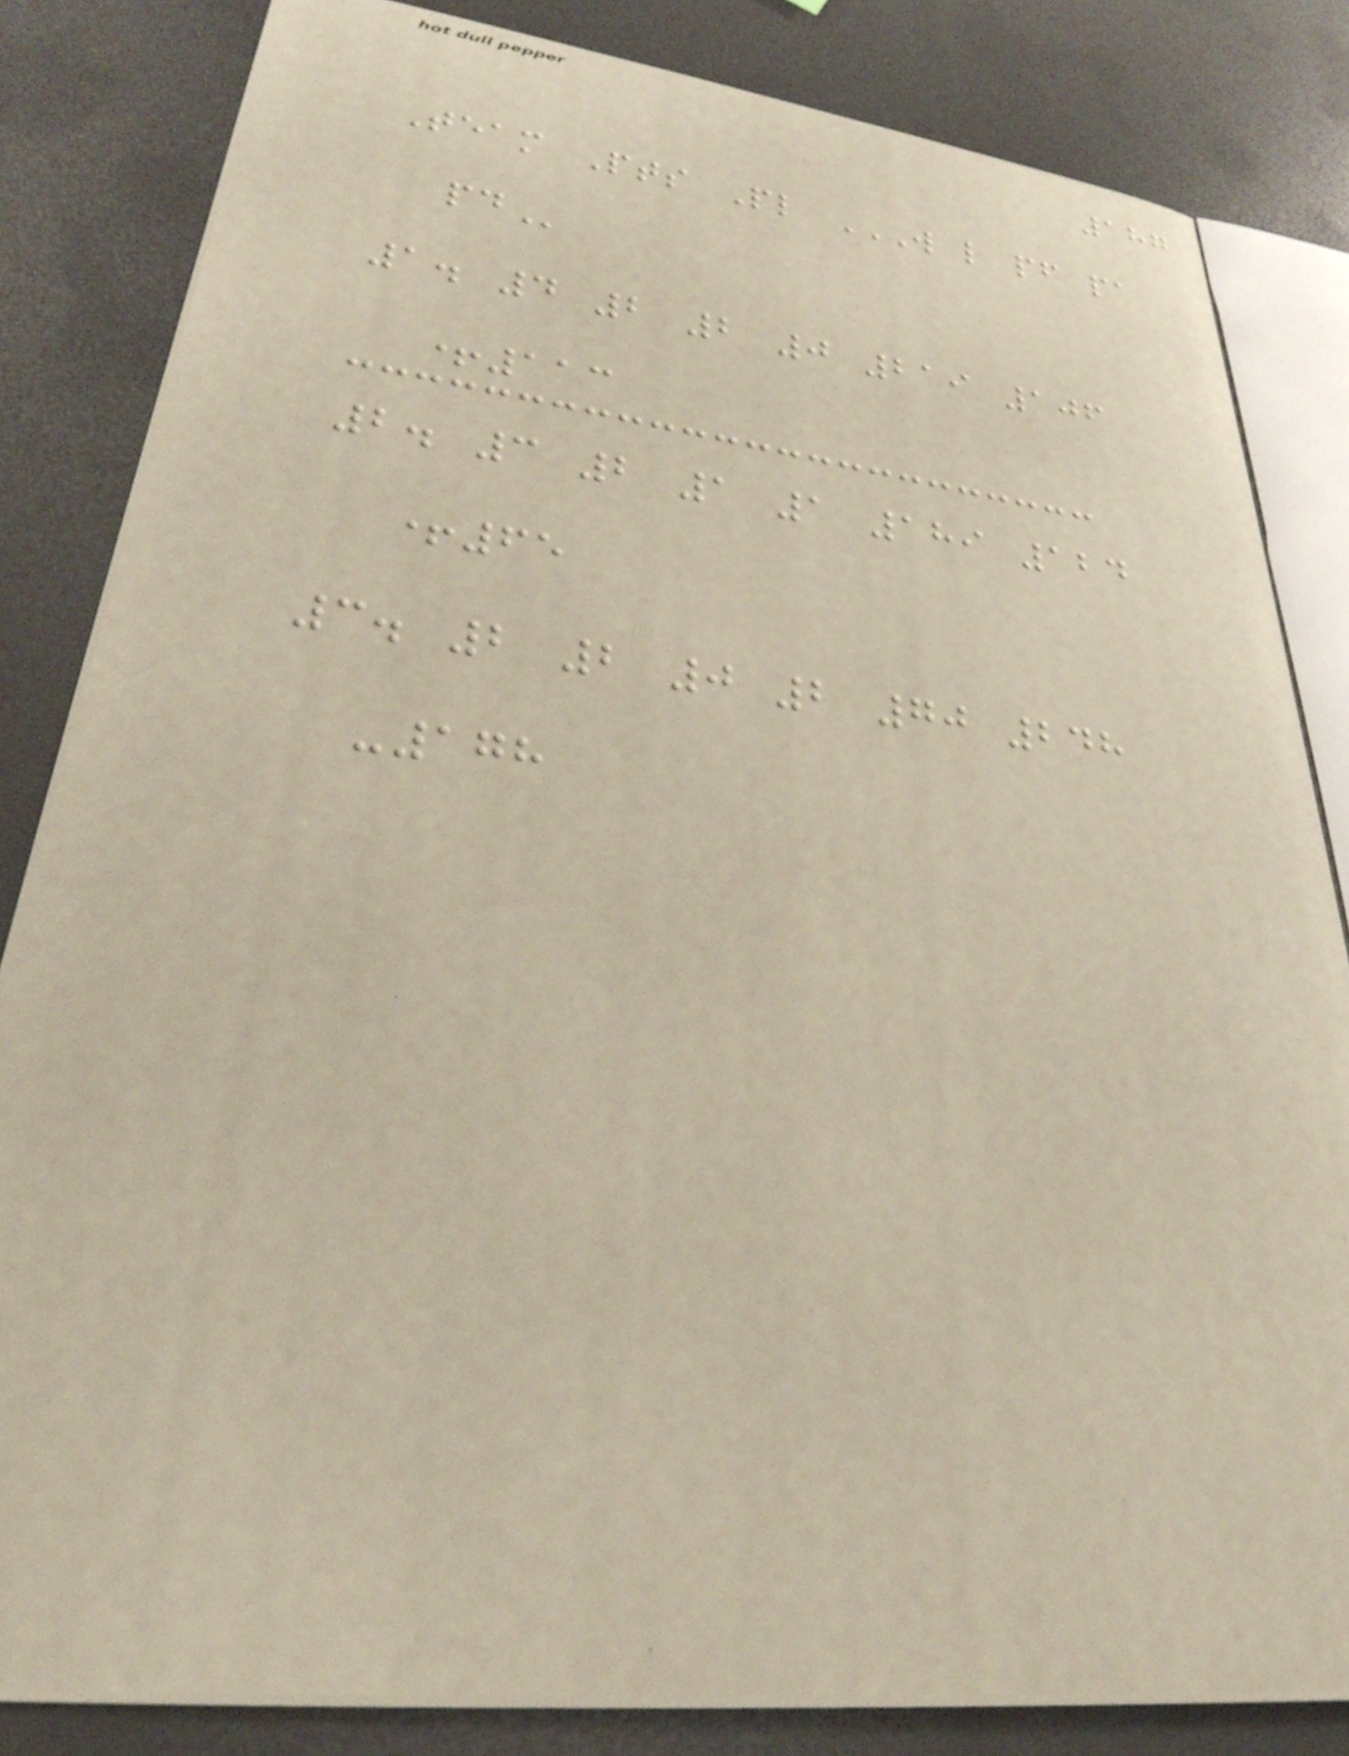187
Team Pts Pl W L PF PA
PD
1. 4 2 2 0 219 106
+113
2. 3 2 1 1 189 124
+65
3. 2 2 0 2 70 248
-178
